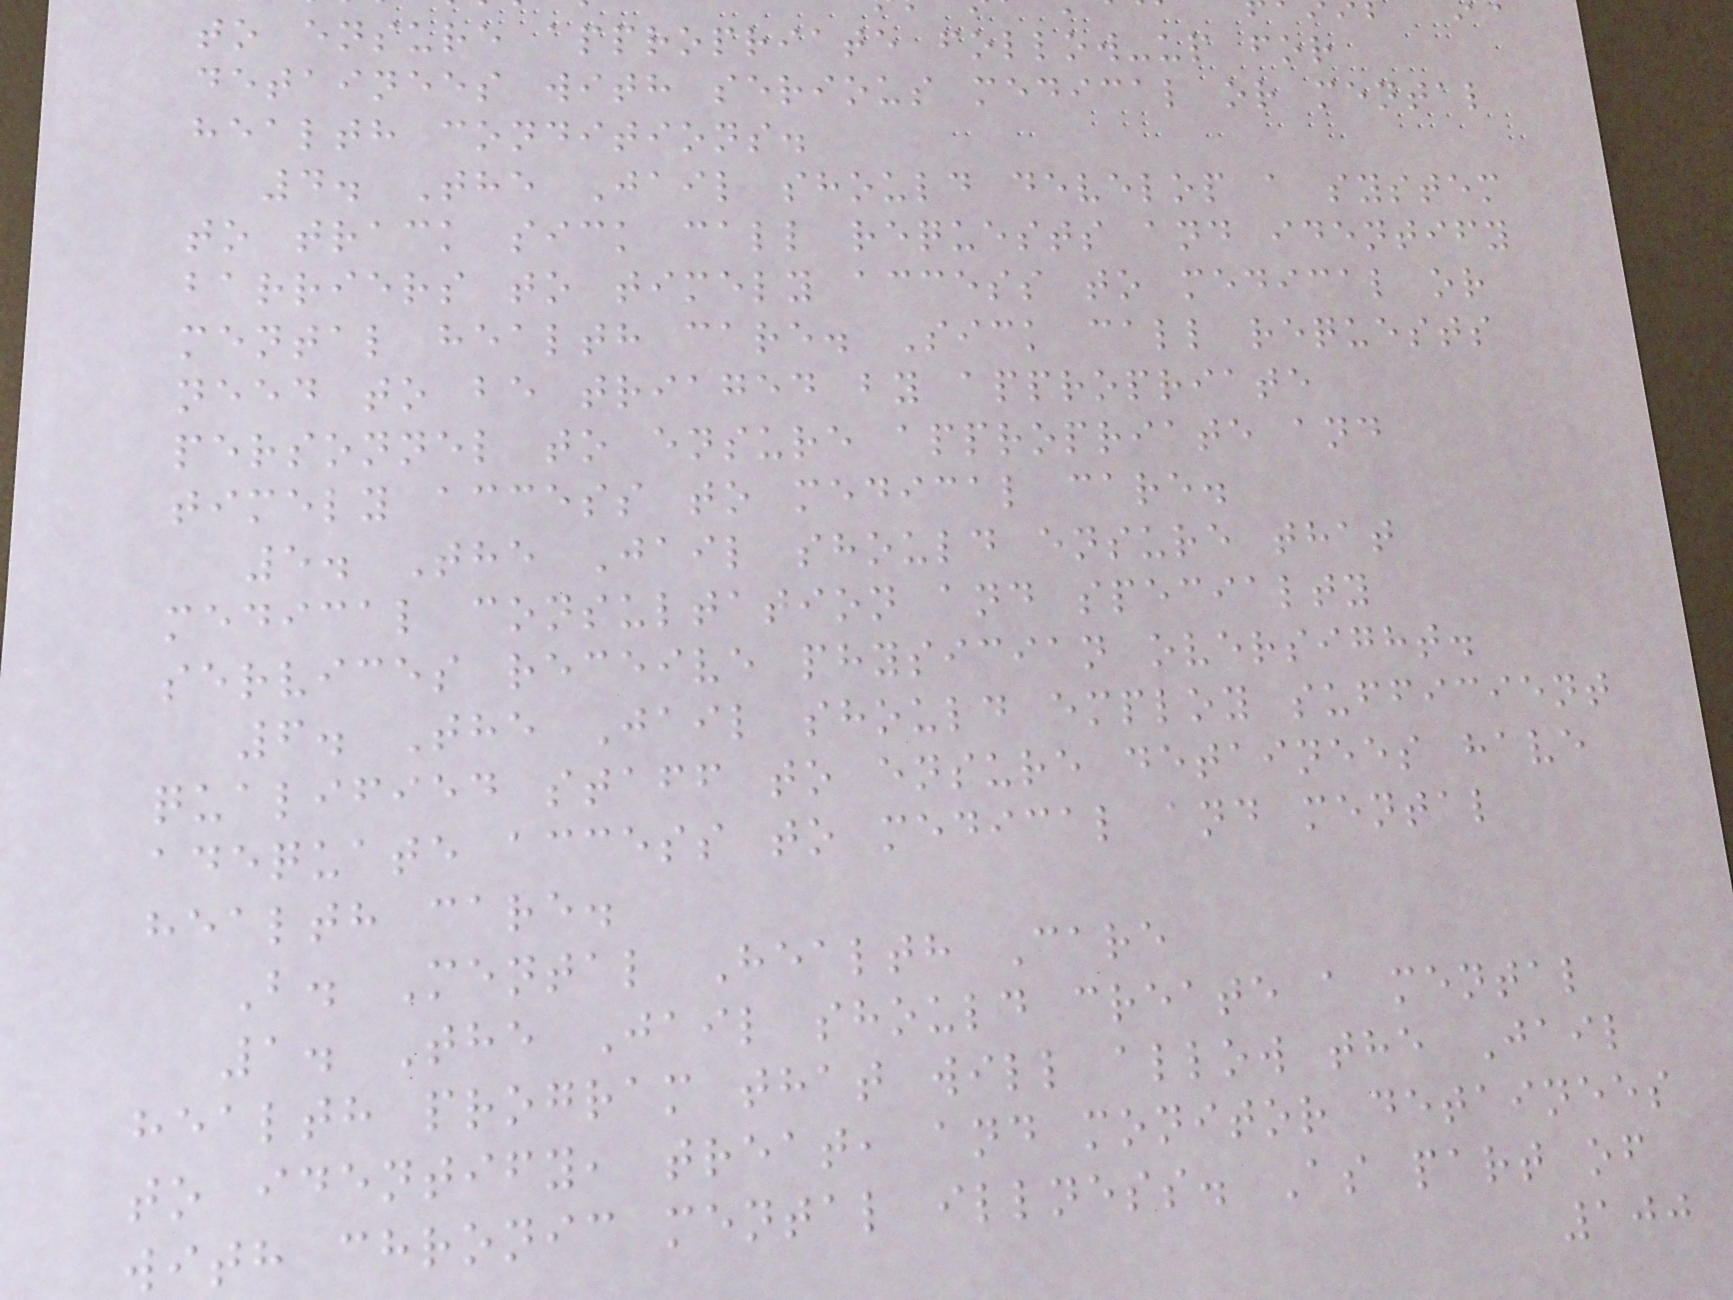to ensure appropriate follow-up for
detainees with serious medical or mental
health conditions.
4. The Jail should develop a system
to track sick call requests and identify
barriers to timely access to medical or
mental health care. Sick call requests
need to be triaged by appropriate
personnel to ensure appropriate and
timely access to medical care.
5. The Jail should ensure that
medical consultation and specialty
services receive physician oversight.
6. The Jail should employ sufficient
qualified staff to ensure detainees have
adequate access to medical and mental
health care.
B. Mental Health Care
1. The Jail should create a mental
health program that will allow the Jail
to identify, treat, and monitor detainees
with chronic mental illness. As part of
100
